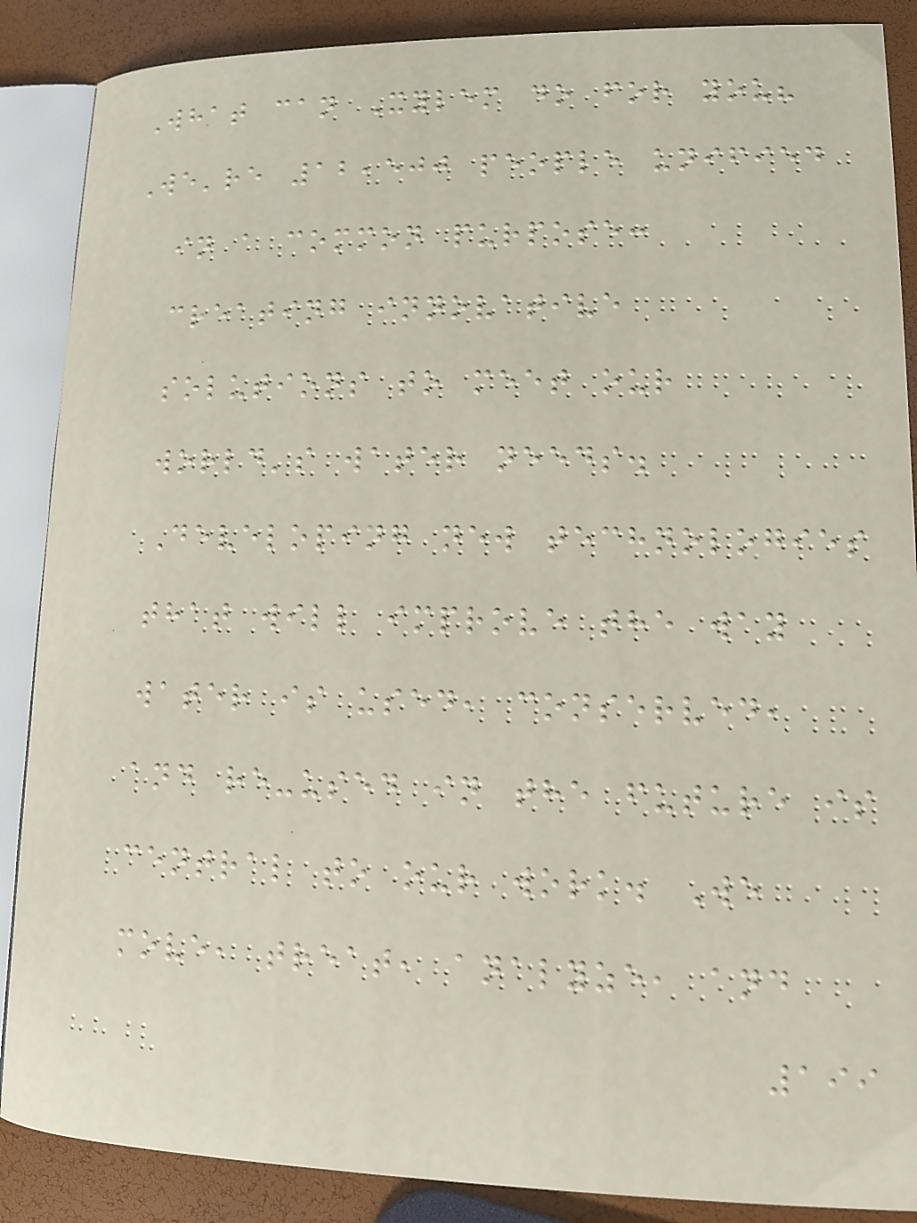What can Xylem do for you?
We're 12,500 people unified
in a common purpose:
creating innovative
solutions to meet our
world's water needs.
Developing new technologies
that will improve the way
water is used, conserved,
and re-used in the future is
central to our work. We
move, treat, analyze, and
199
